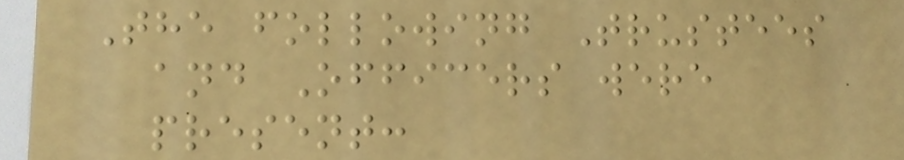The following Trustees
and Officers were
present:
